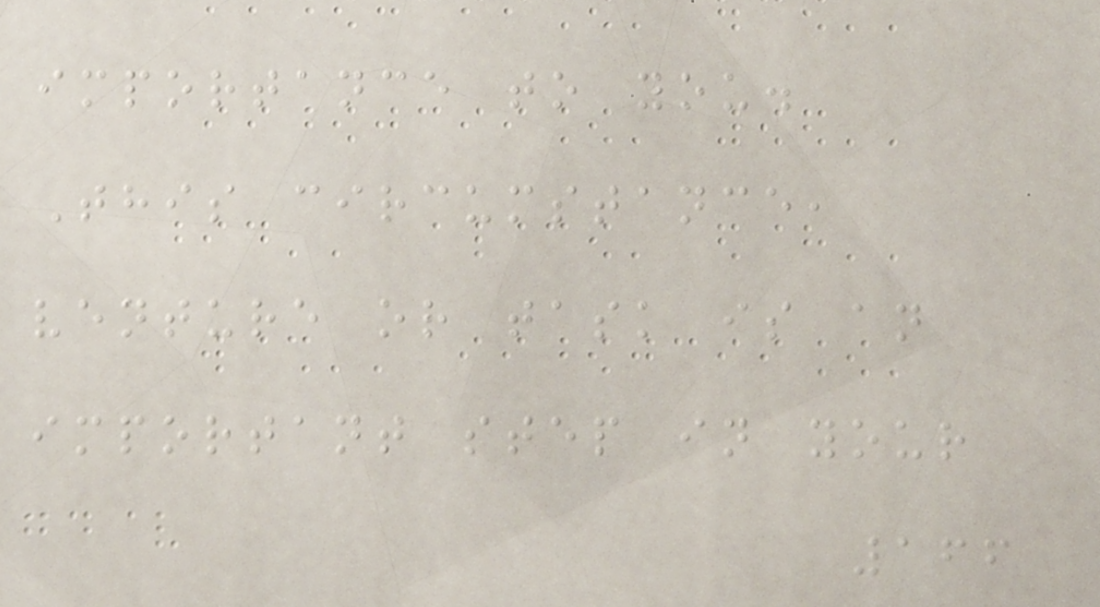importance to you.
This circumstance,
venture or task is an
important step in your
166
